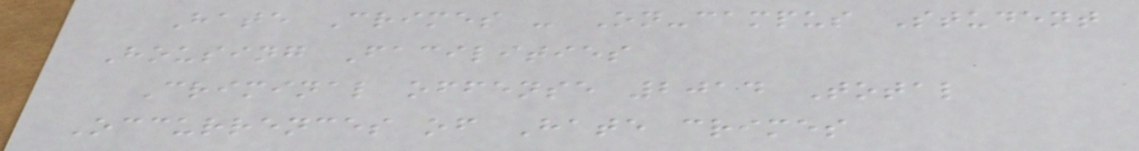Hate Crimes - On-campus Student
Housing Facilities
Criminal offense 2014 Total
Occurrences of Hate crimes
